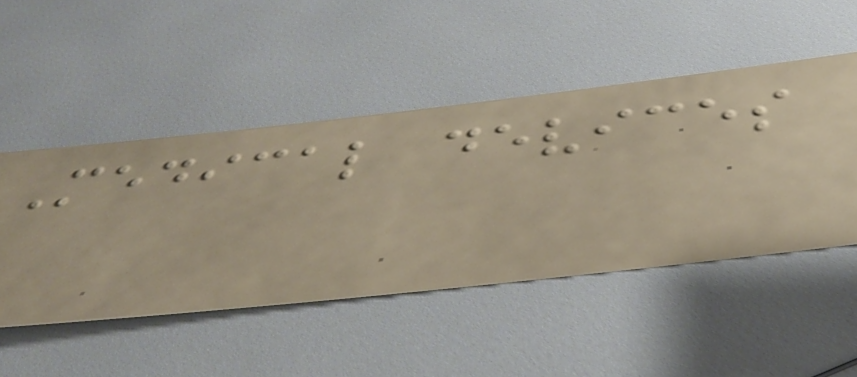Medical devices
